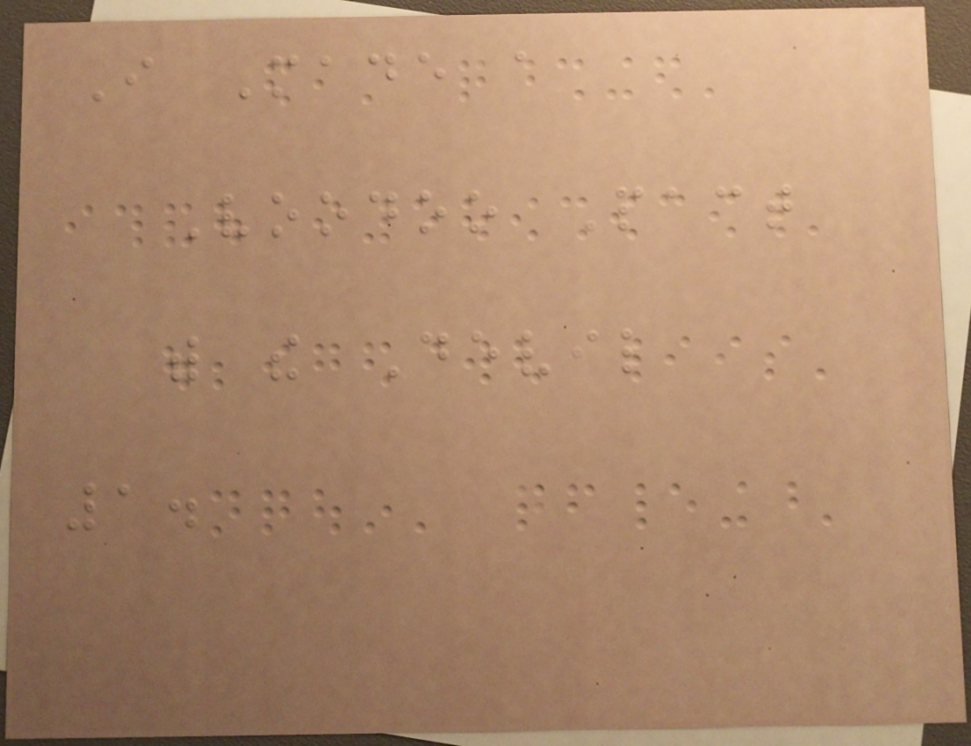I Made a
Voodoo Pact
with the Devil
1.
